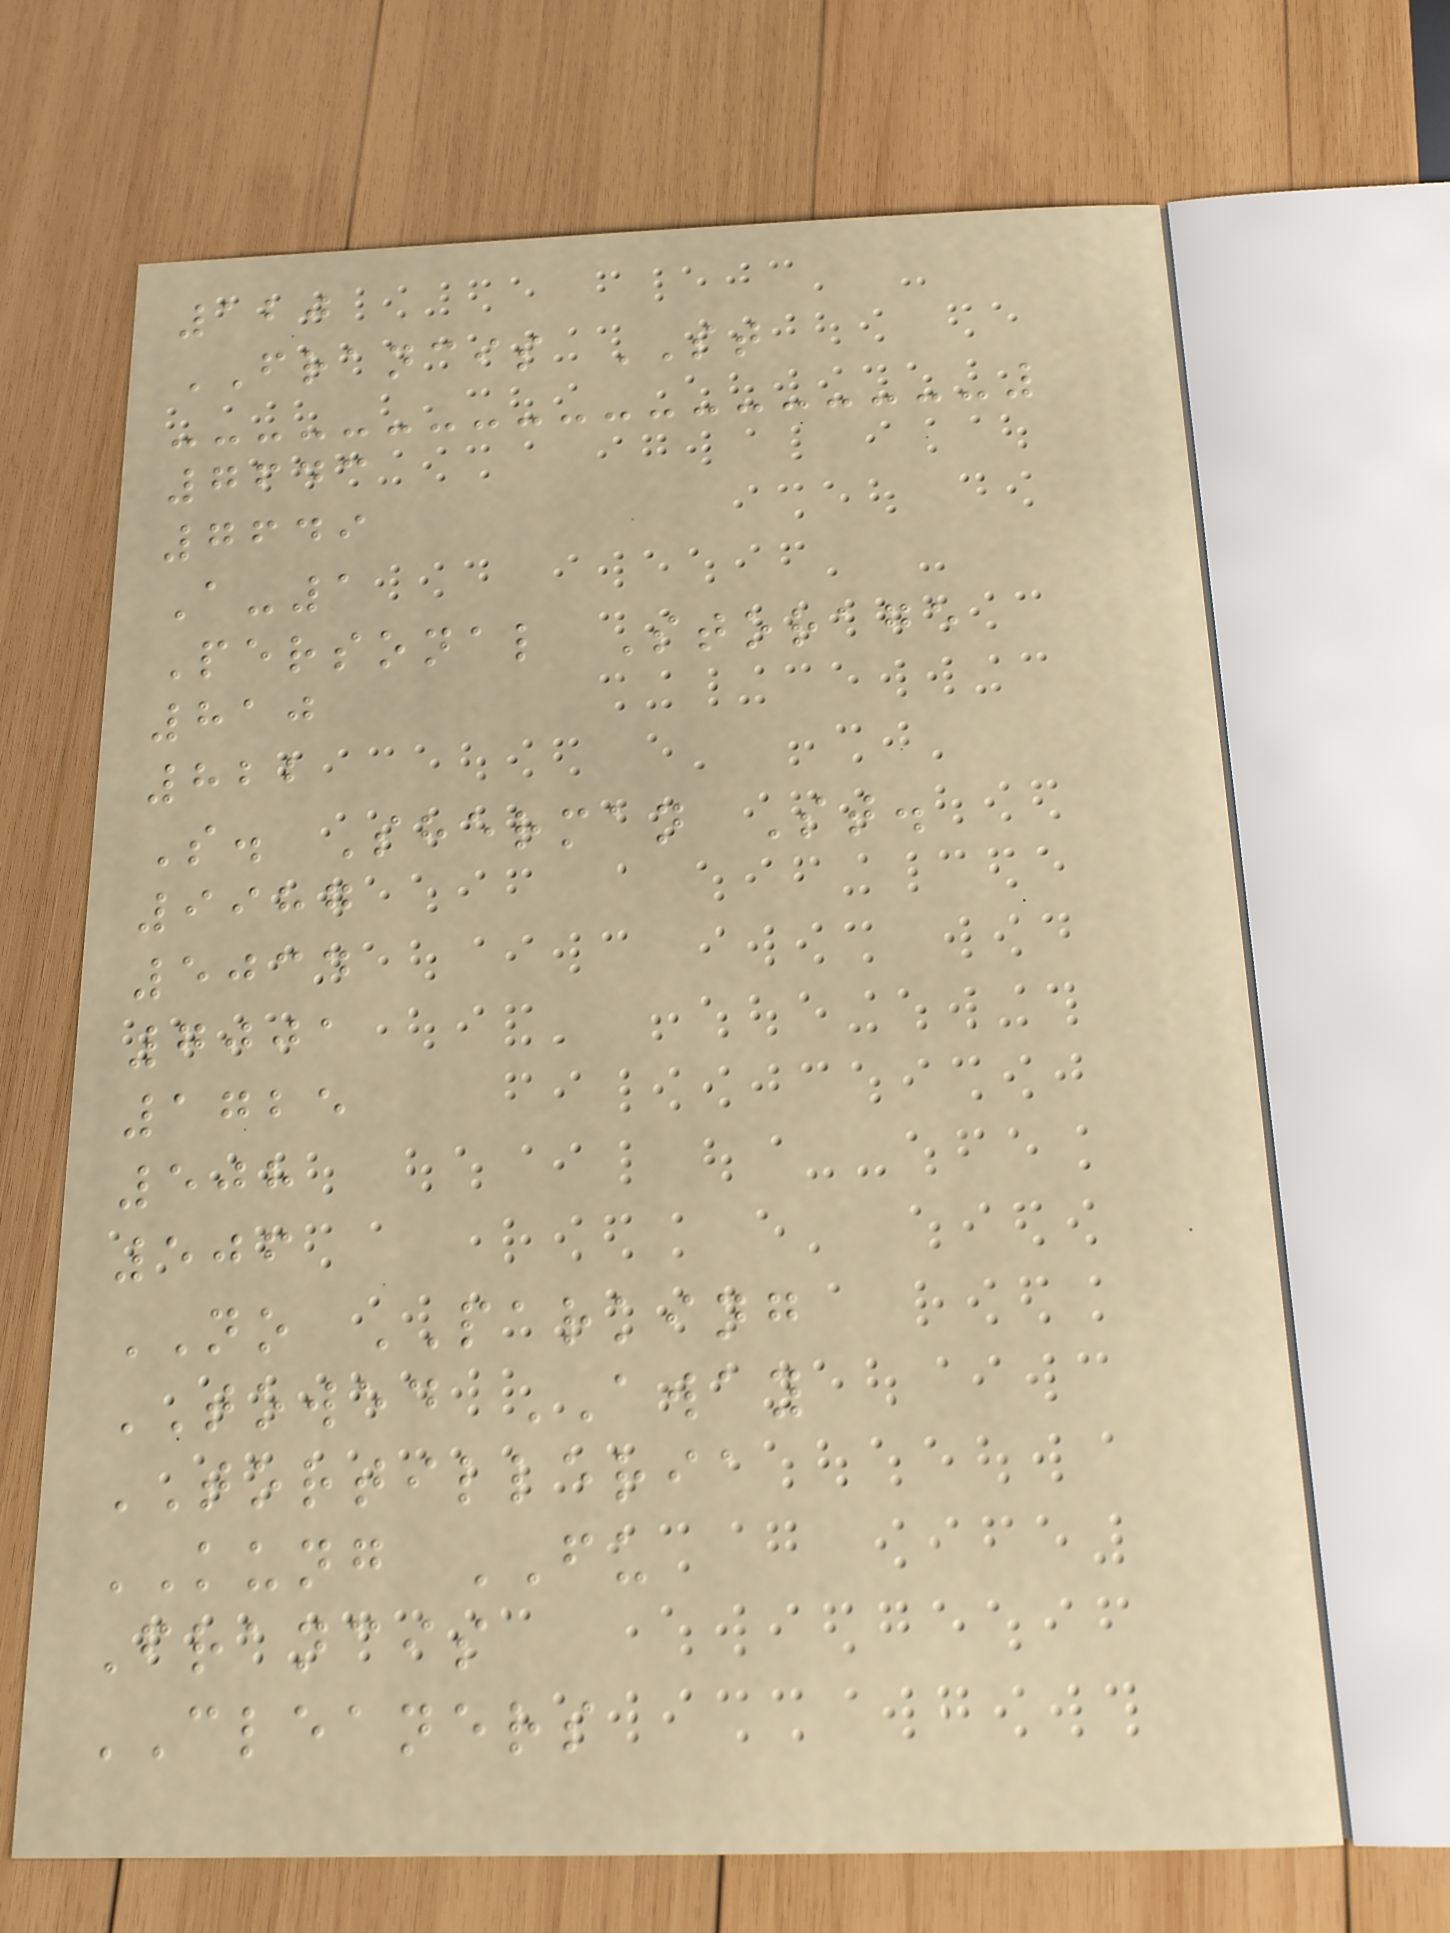120
FRANCIS ST
7643
7649
A-1
Personal Storage
810
822
S. Sherman St.
9987
5034
7001
1725
508
506
NO PARKING
TOWED AWAY
TORTILLERIA
KUNG FU
Francis
CLEANERS
